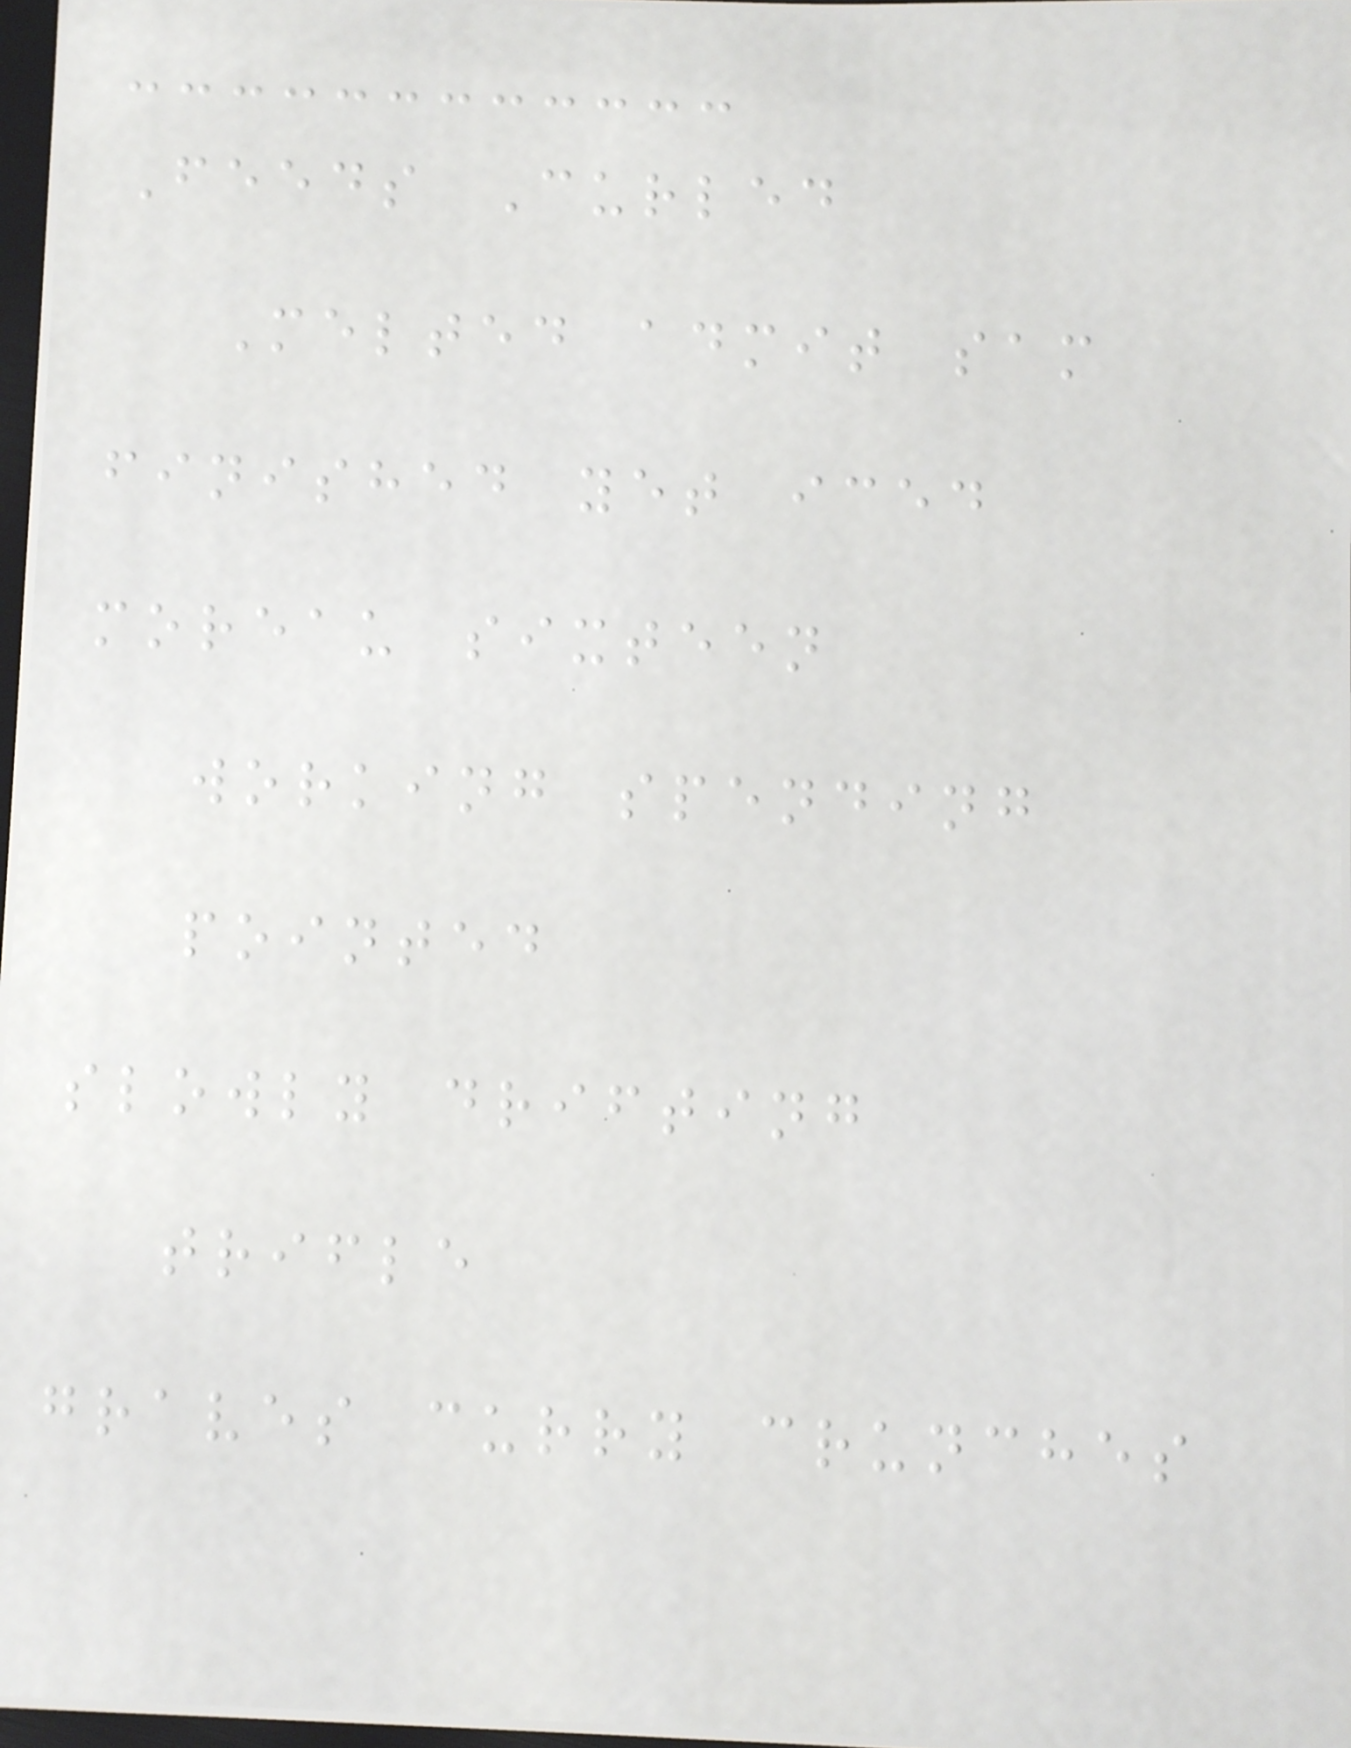Feeds Curled
Melted admit sam
finished yet iced
moreau sixteen
working spending
pointed
slowly drifting
trifle
graves curry crunches
